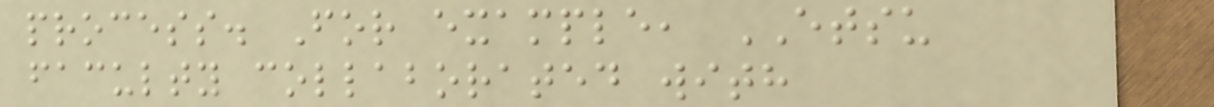process. For example, ETSU
faculty collaborated with
